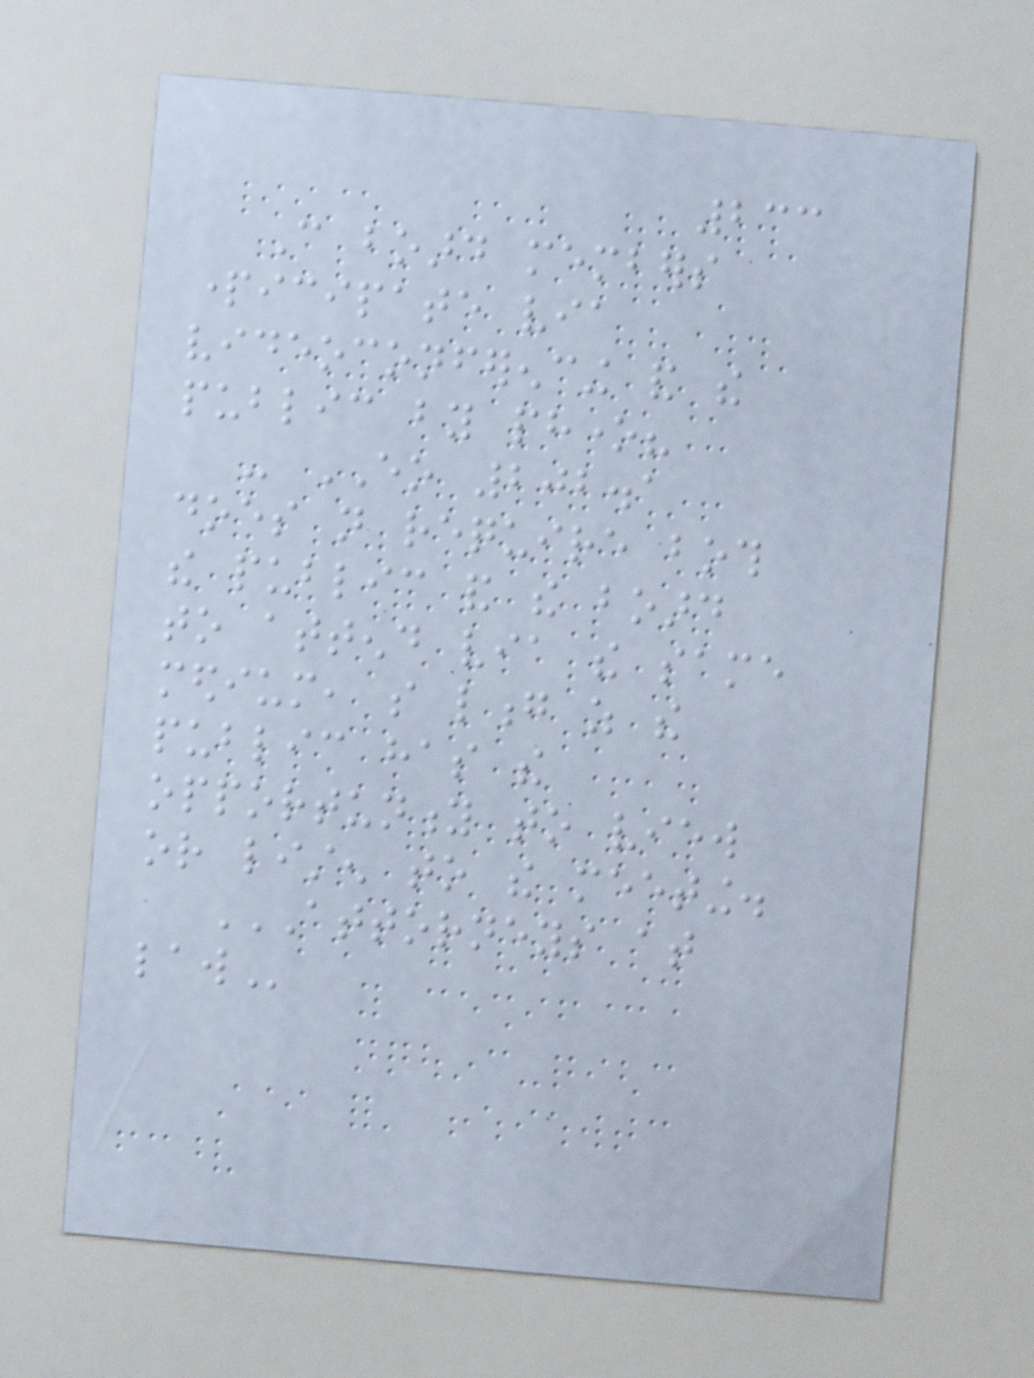233
Can board members
participate via
videoconferencing and the
public by phone?
- EO 202.1
does not require both
the public and the board
to attend via the same
medium, so long as the
public has the
opportunity to view
or listen to the meeting.
ATTORNEYS AT
LAW
